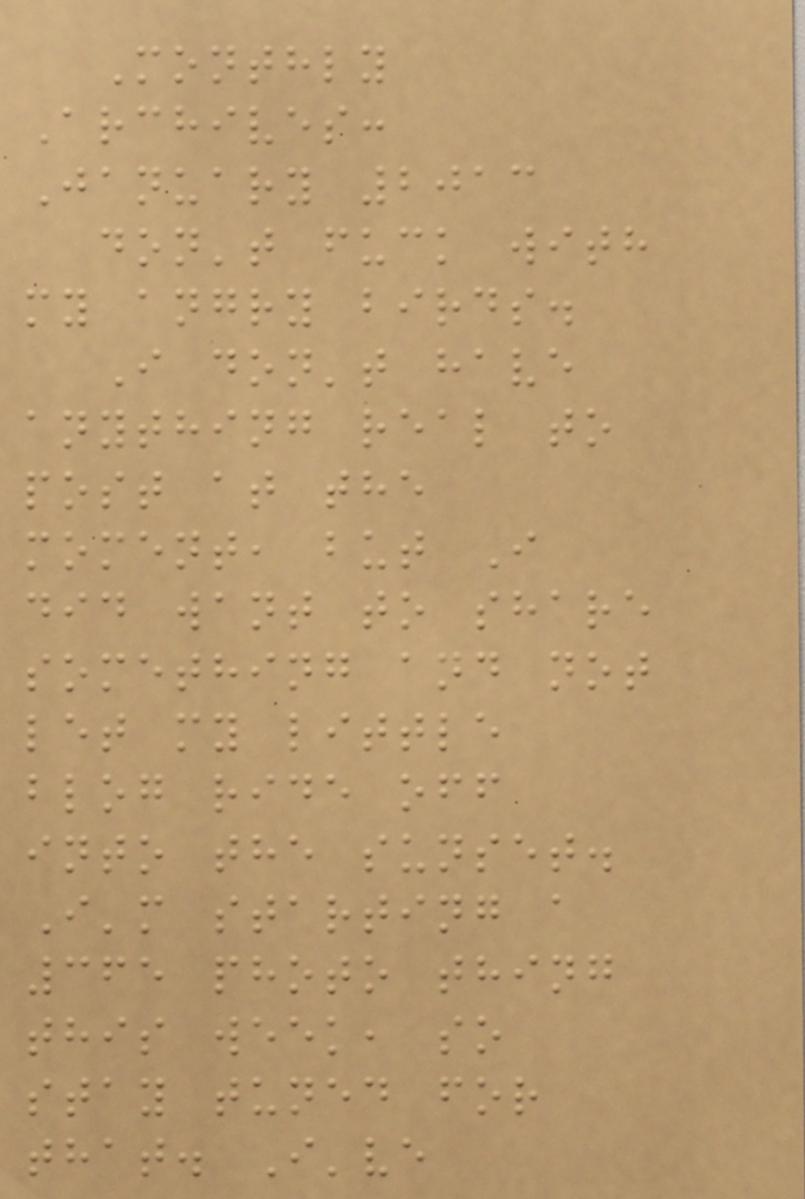Monthly
Archives:
January 2013
don't fuck with
my angry birds.
I don't have
anything real to
post at the
moment, but I
did want to share
something and not
let my little
blog ride off
into the sunset.
I'm starting a
365 photo thing
this week, so
stay tuned for
that. I've
